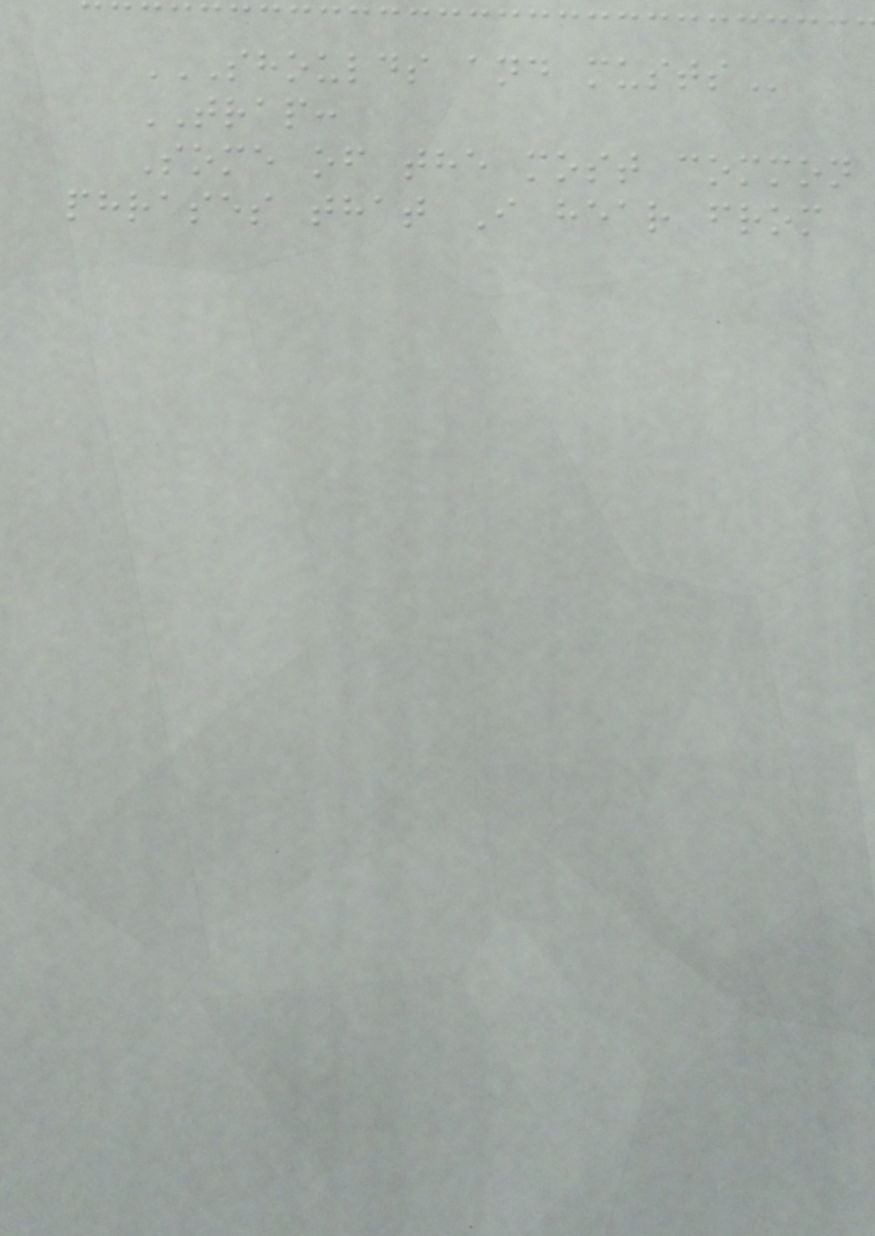SHOULDS AND MUSTS
TRAP:
Some of the most common
phrases that I hear from
